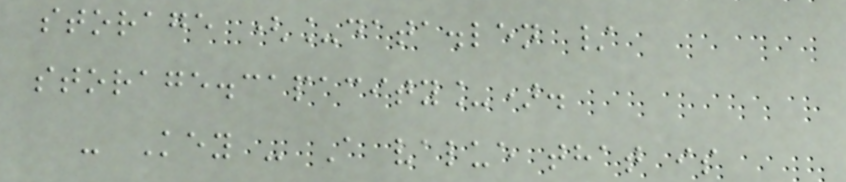storage (_data.len /
storage.capacity_).
- Key - A value that is
